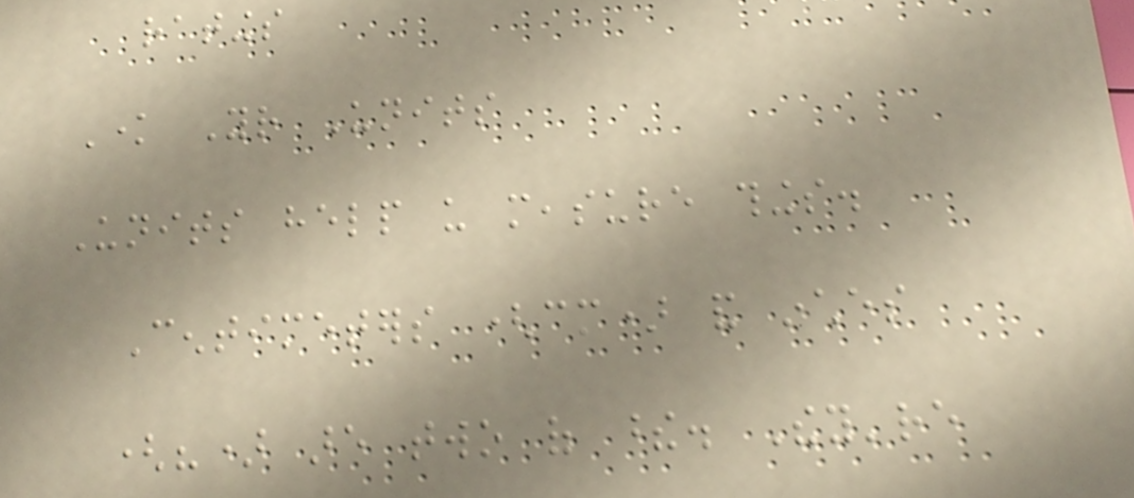ratings
Know Your Units
Units help us measure things.
Centimeters (cm) and inches
(") are two of these. They're
